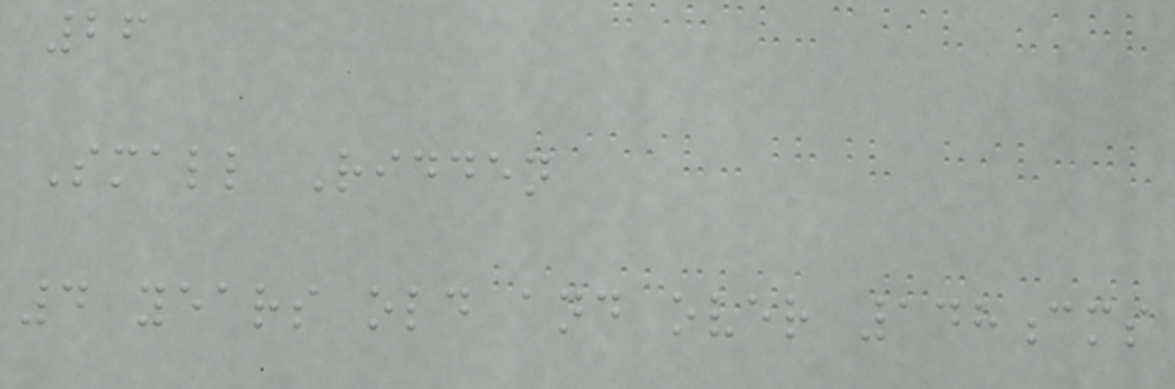26
Small Ridden
4 years old and over 148cms
